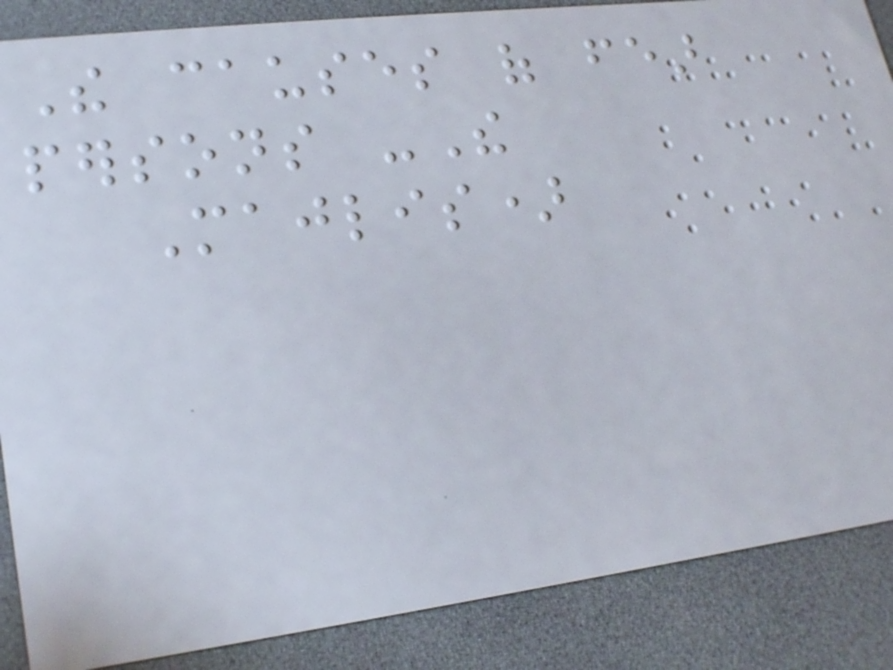The causes of fear
persons -The
Majlis)
